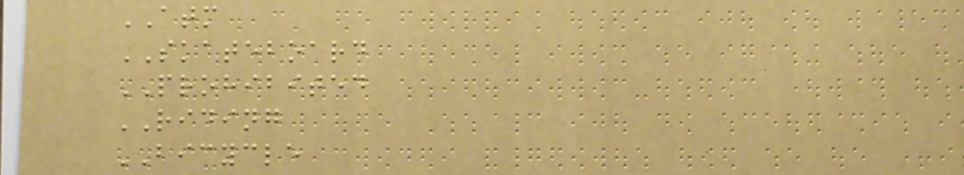ATM
SKATEBOARD
PROHIBITED
RIDING
BICYCLE
